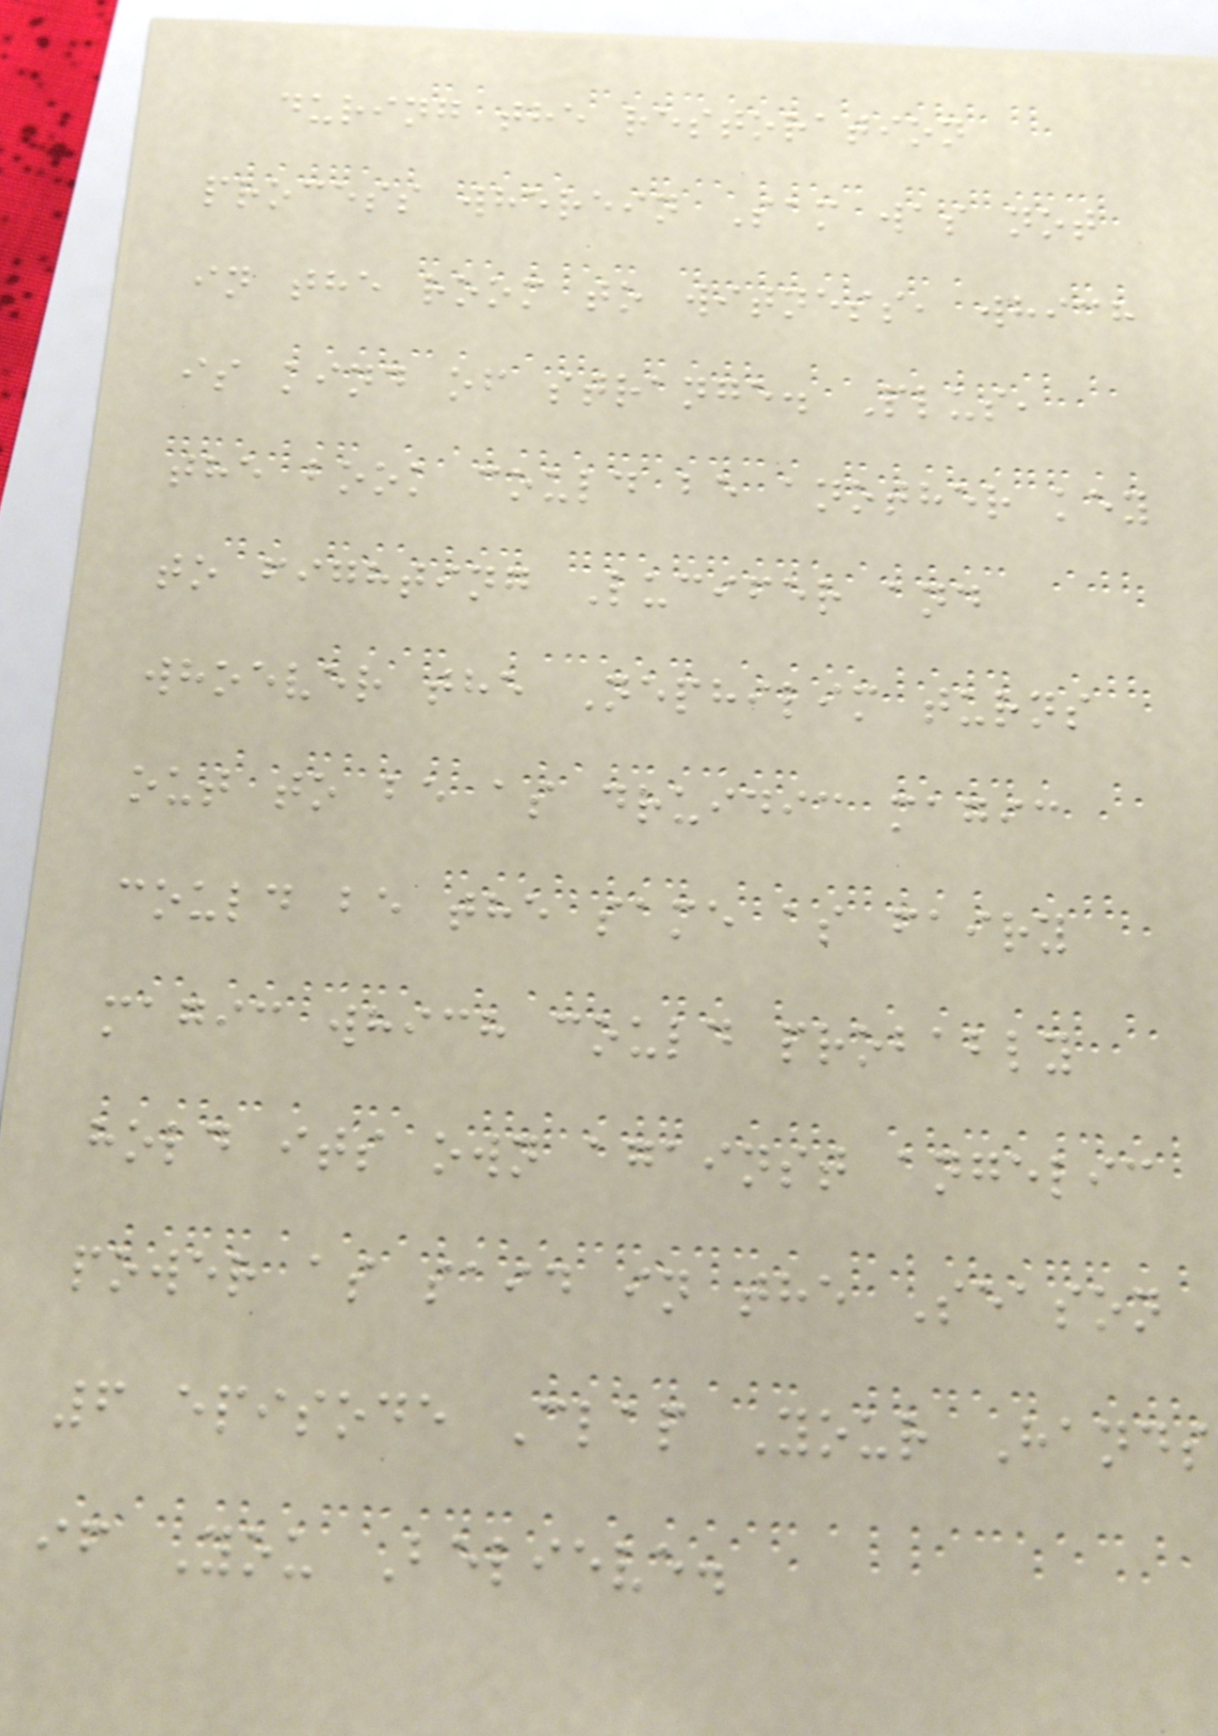during the restoration
process wherein Sam was not
in the room to witness, which
is kind of strange. Plus,
the book could be another key
to fighting Lucifer and
whoever the Nephilim turns
out to be as druidic magic
could be the same as fairy
magic which could probably
hold its own against angelic
power as said in the Season
6 episode Clap Your Hands
if You Believe.
